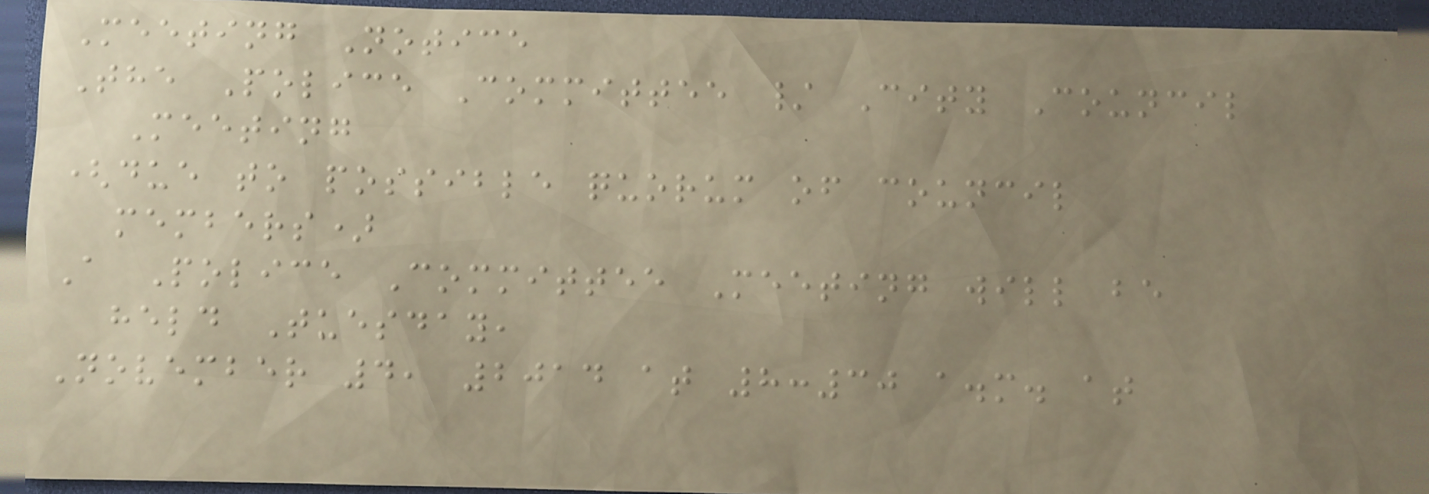Meeting Notice
The Police Committee / City Council
Meeting
(due to possible quorum of council
members)
A Police Committee Meeting will be
held Tuesday,
November 4, 2014 at 8:30 a.m. at
